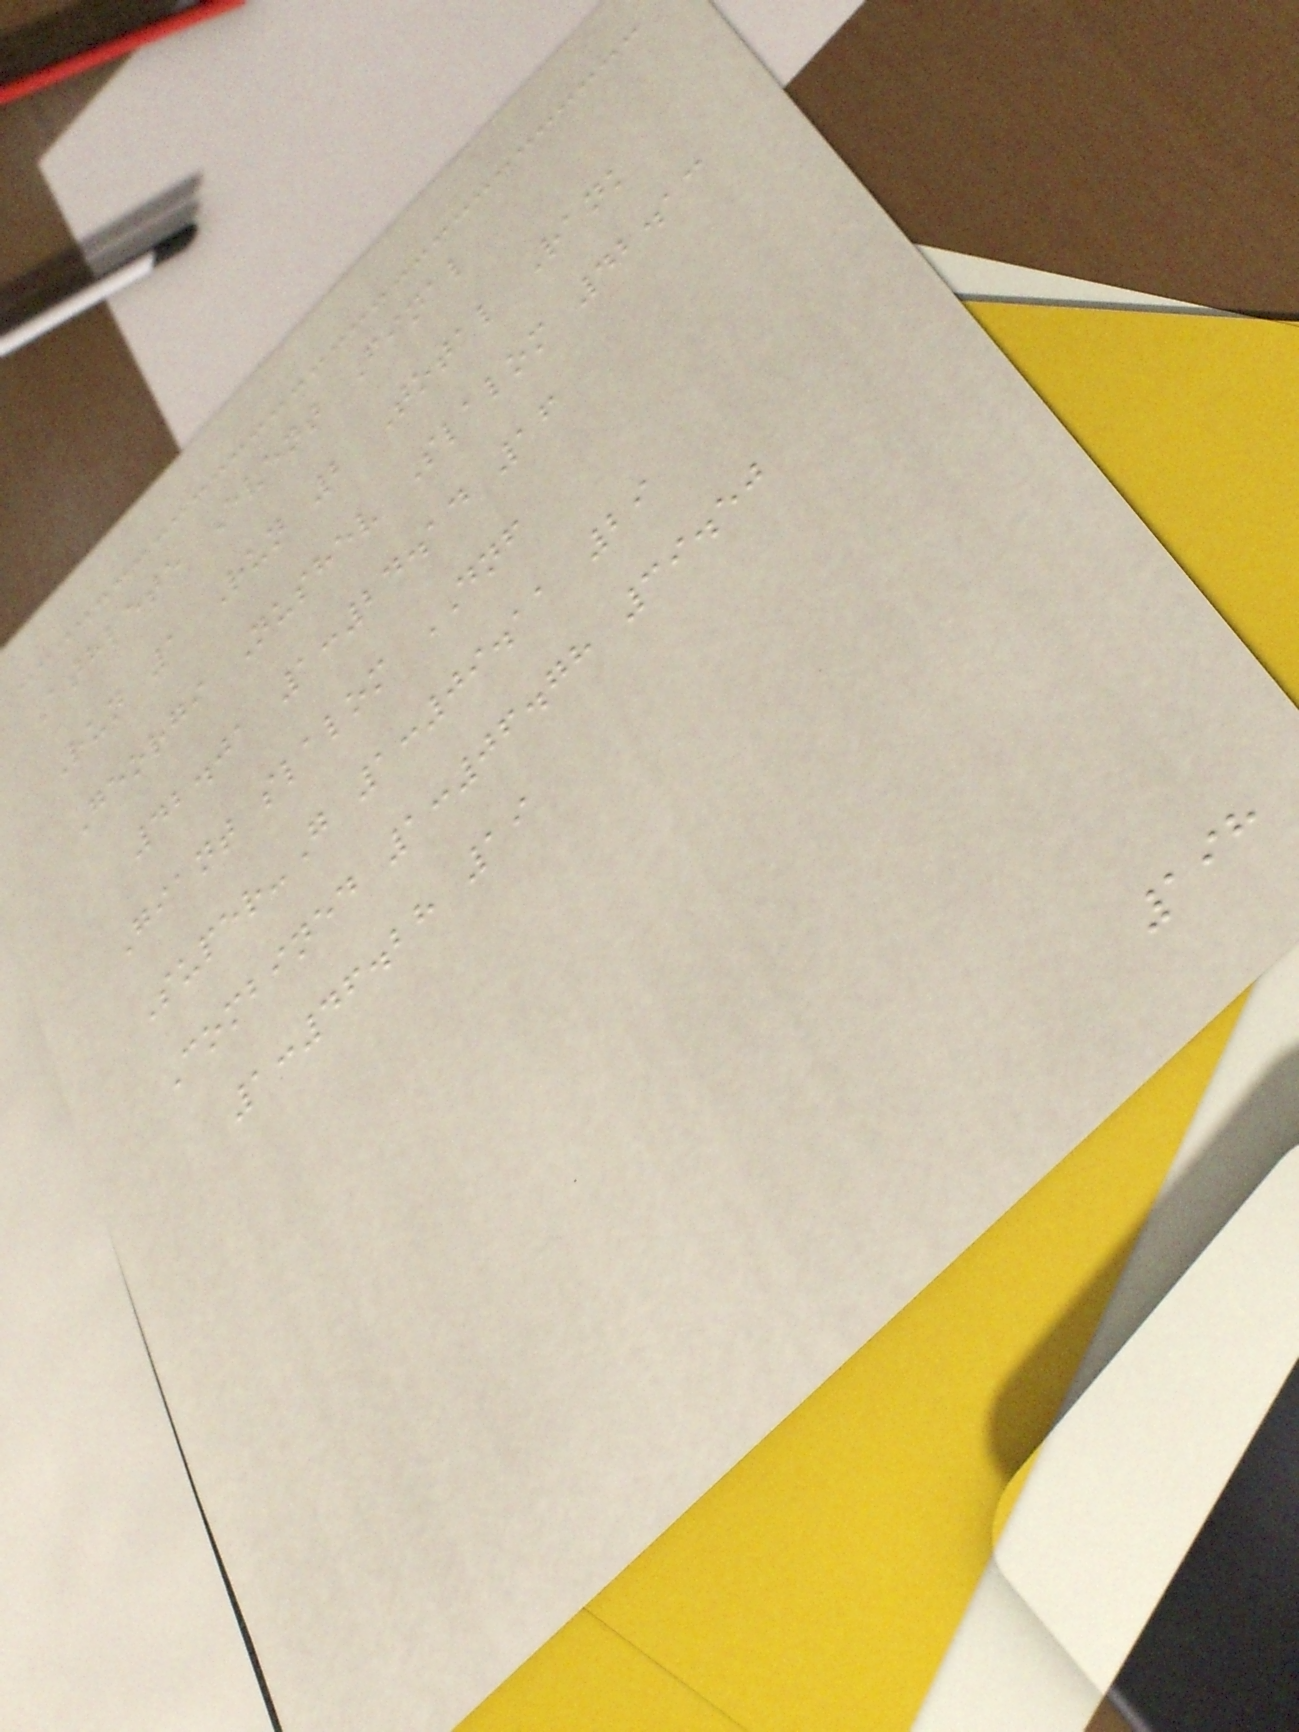Athlete Event Final
Run 1 Run 2 Total Rank
Georgi Nushev Slalom 42.13
42.01 1:24.14 16
Giant slalom DNF
Super-G 1:09.11 29
Combined 1:06.78 39.50
1:46.28 19
198
